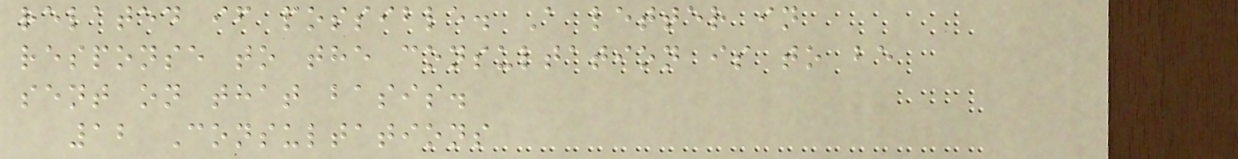related if possible. A letter in
response to the consultation is to be
sent on that basis.
12 Consultations
